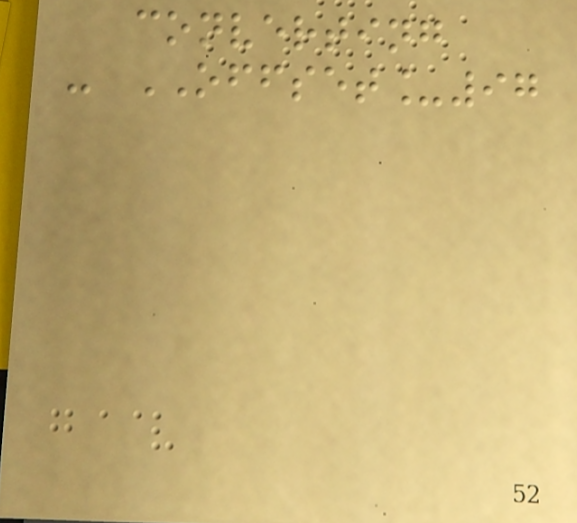converting
- OFFSET_97
